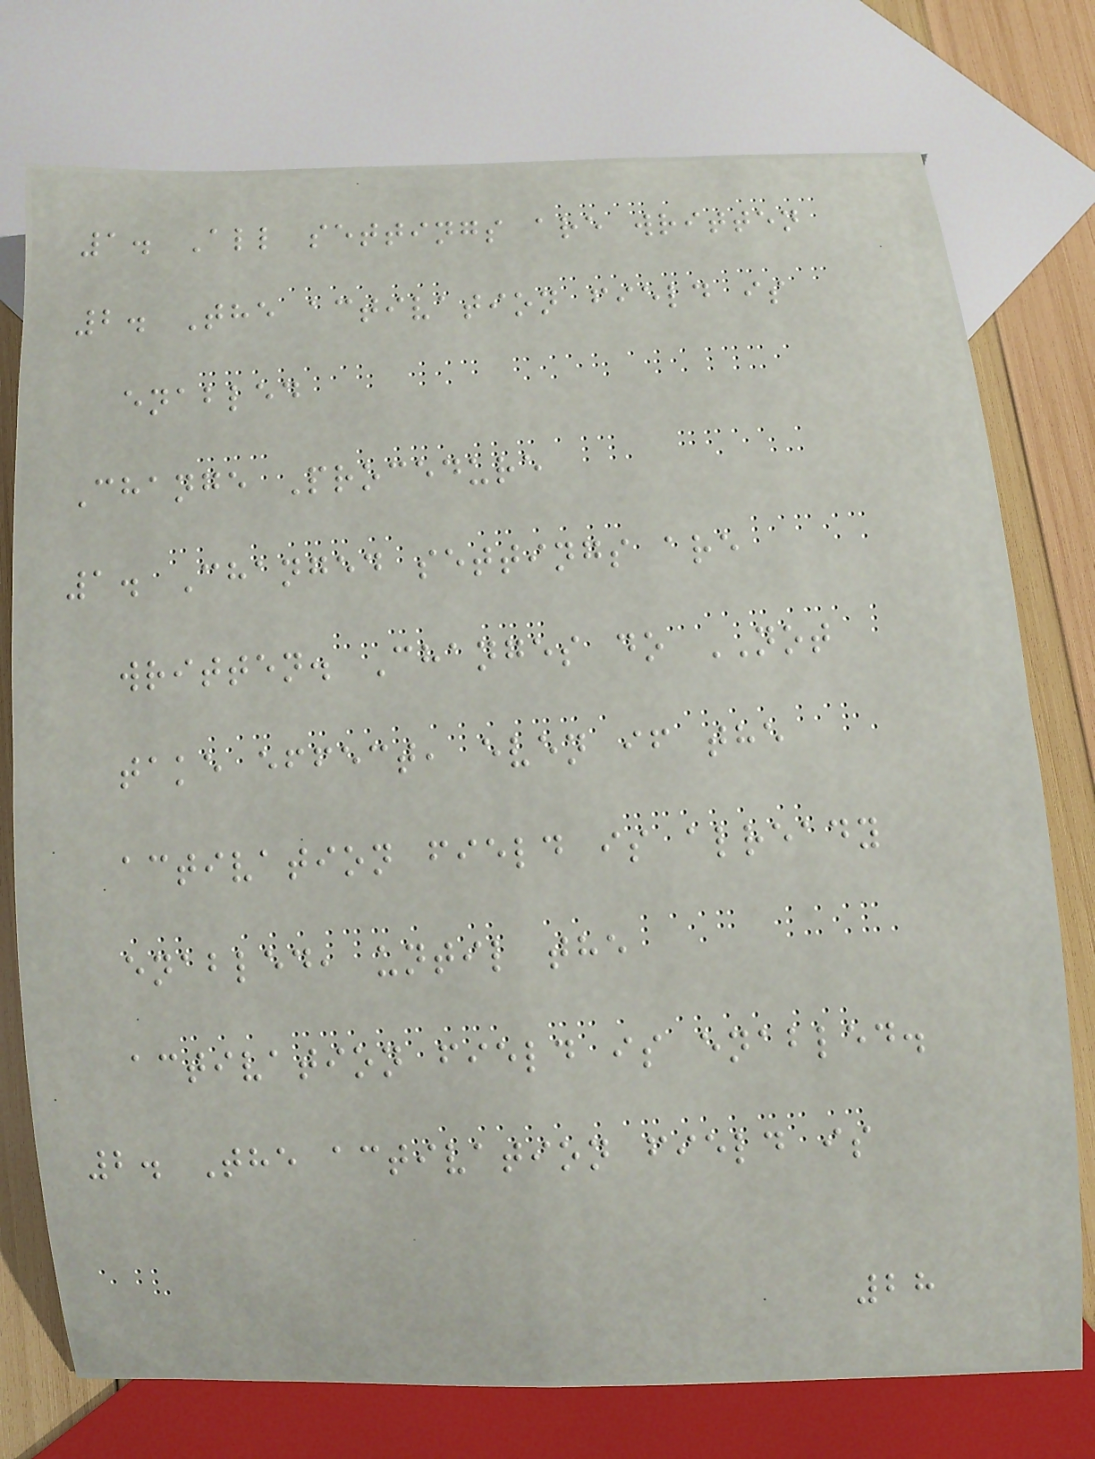1. All settings are written
2. The activation field is
enabled
Change Procedure
1. Changed settings are
written. Changes do NOT
take effect, even if the
activation field is already
enabled, until the
activation field is enabled.
2. The activation field is
28
